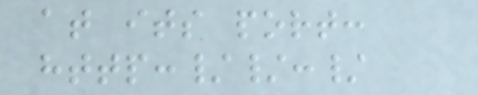at its port:
http://:/
